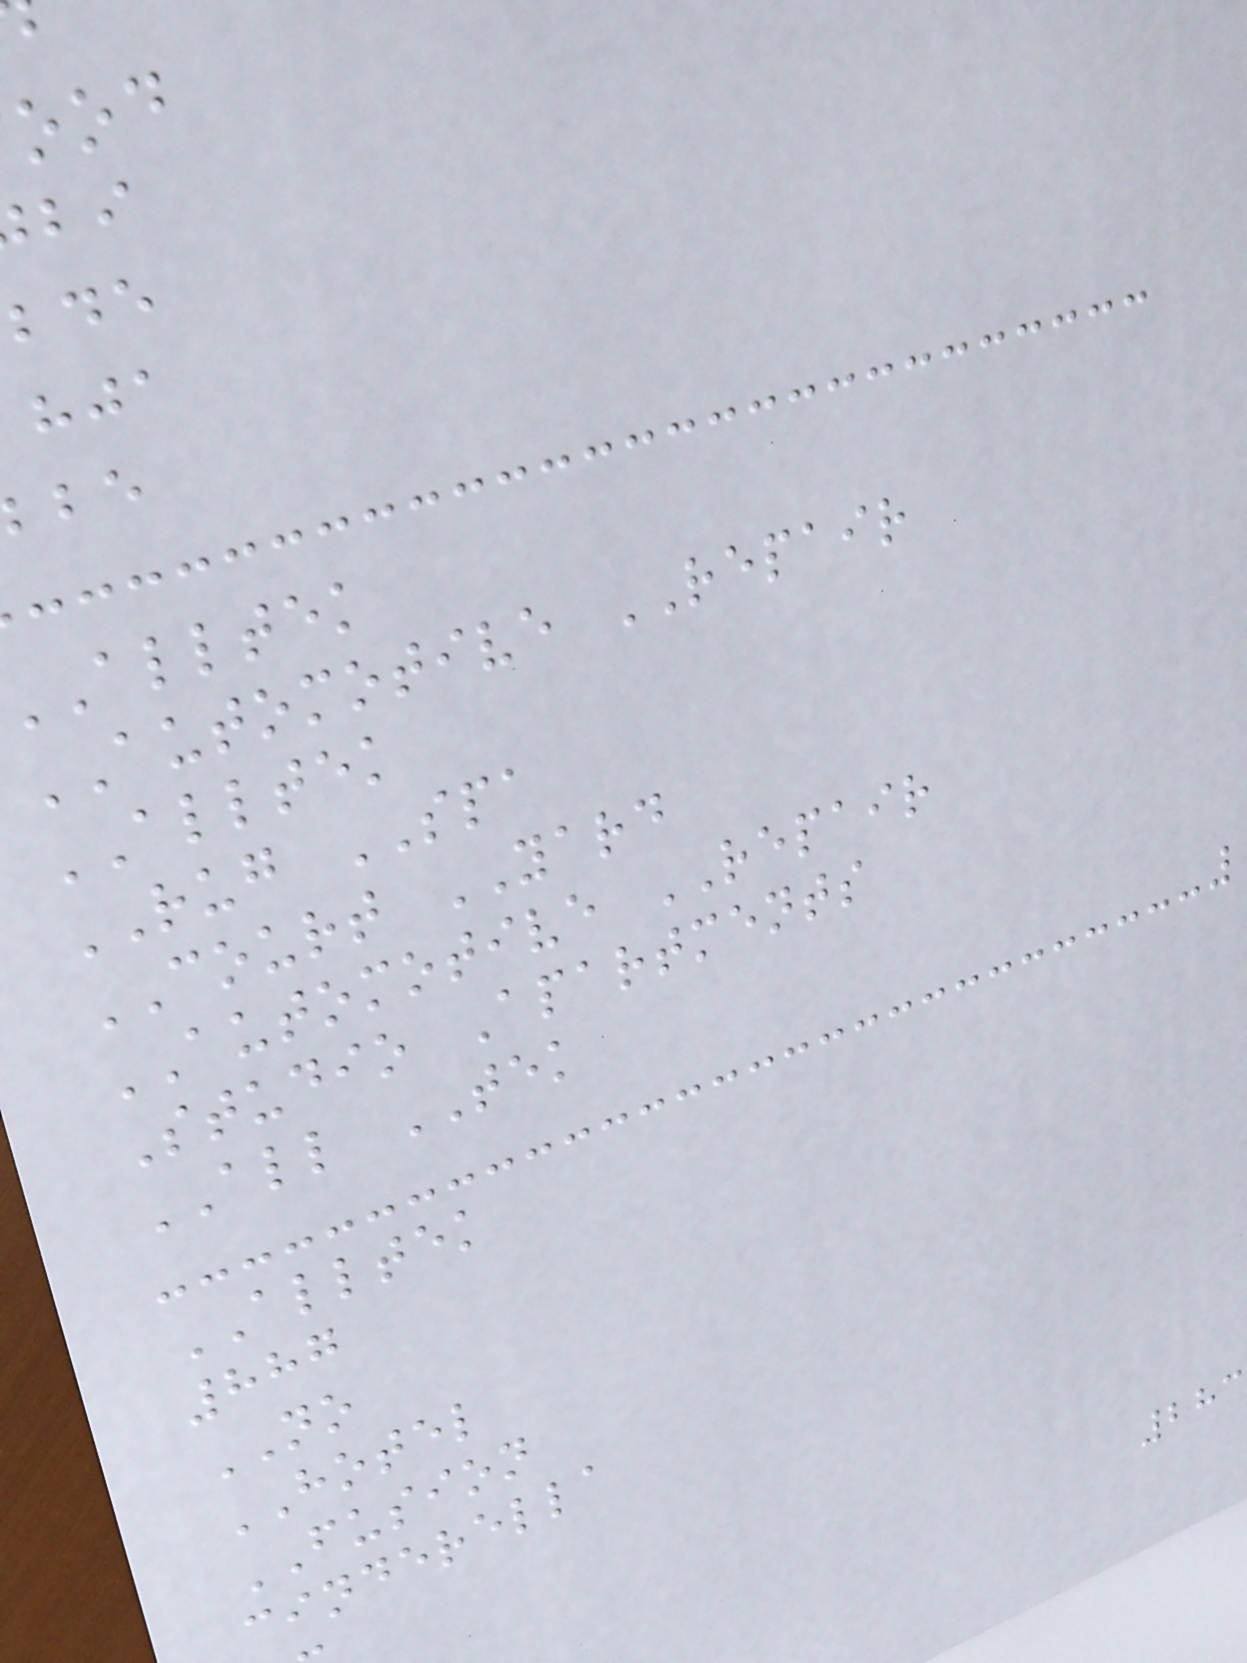alltek
AUTOMOTIVE REPAIR
ALLTEK
RUG SPA
COURT YARD
AUTOMOTIVE REPAIR
Studio Apartments
ALL TEK
ALLTEK
887
NO
HOTEL
FUSION
cinderella
283
